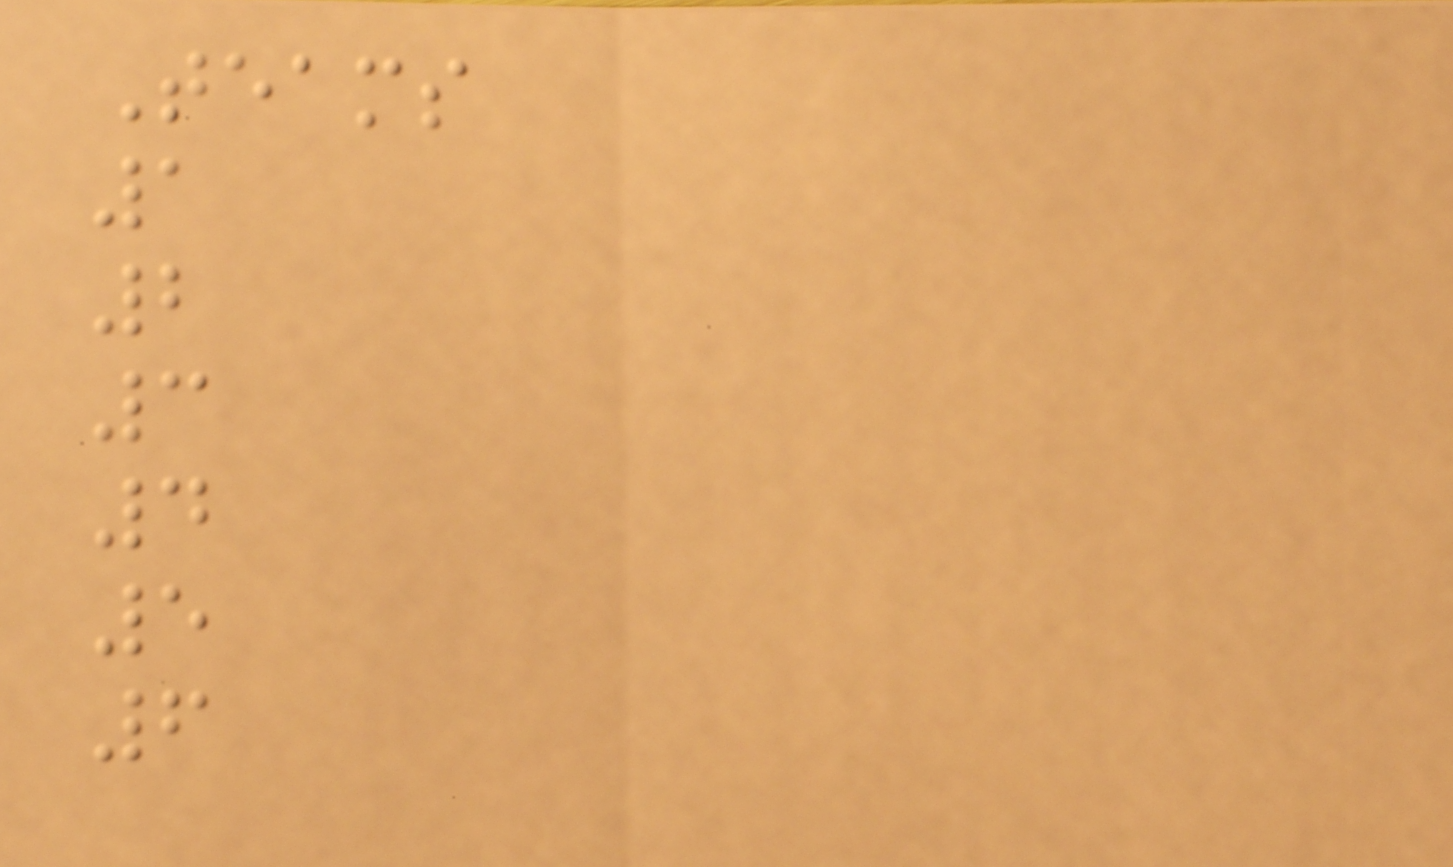Teams
1
2
3
4
5
6
